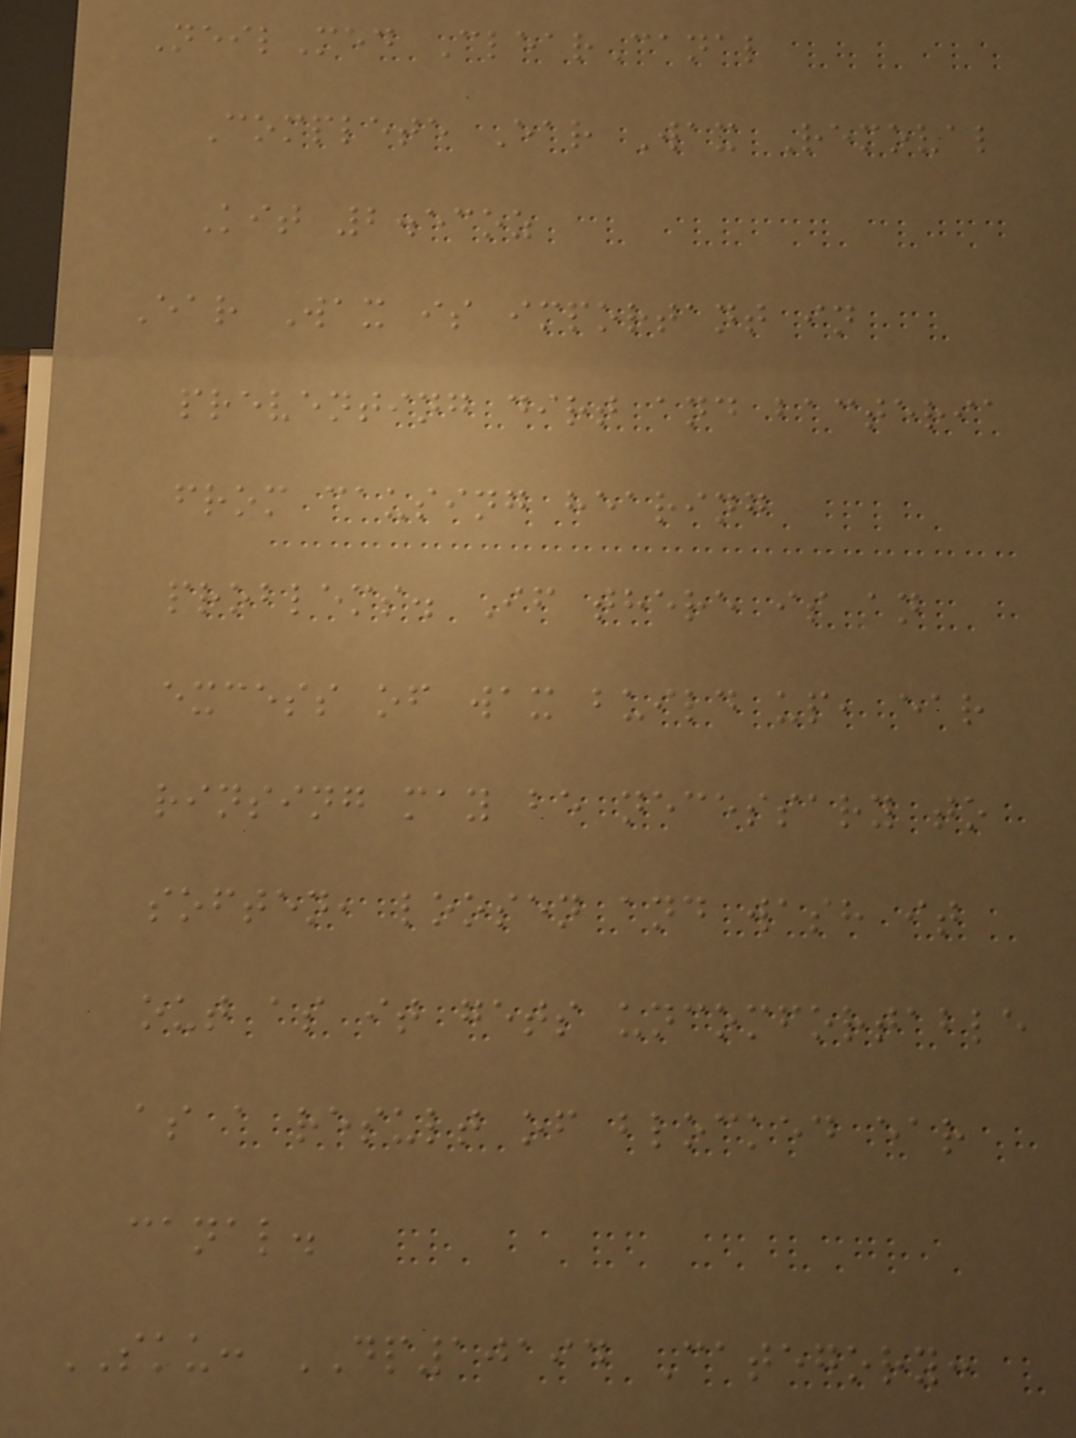NeilMed ClearCanal
Complete Ear Wax Removal
Kit 2.53oz
Ear Wax is important in
preventing dirt and bacteria
from causing hearing
problems. If there is an
excess of wax build up, ear
rinsing may be necessary to
soften, loosen and wash it
out as it gets uncomfortable
as a result of blocked ear
canal.
SKU: DP10194 Category:
